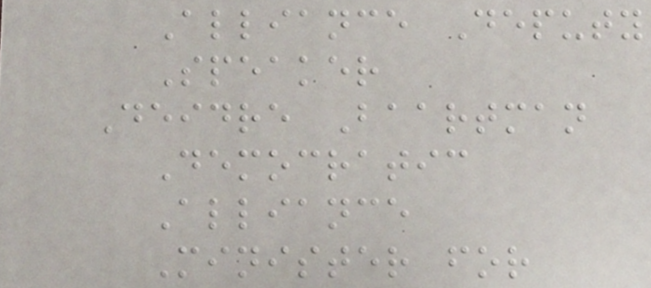Alliance Deputy
Speaker
Deidre Baartman
Democratic
Alliance
Minister for
